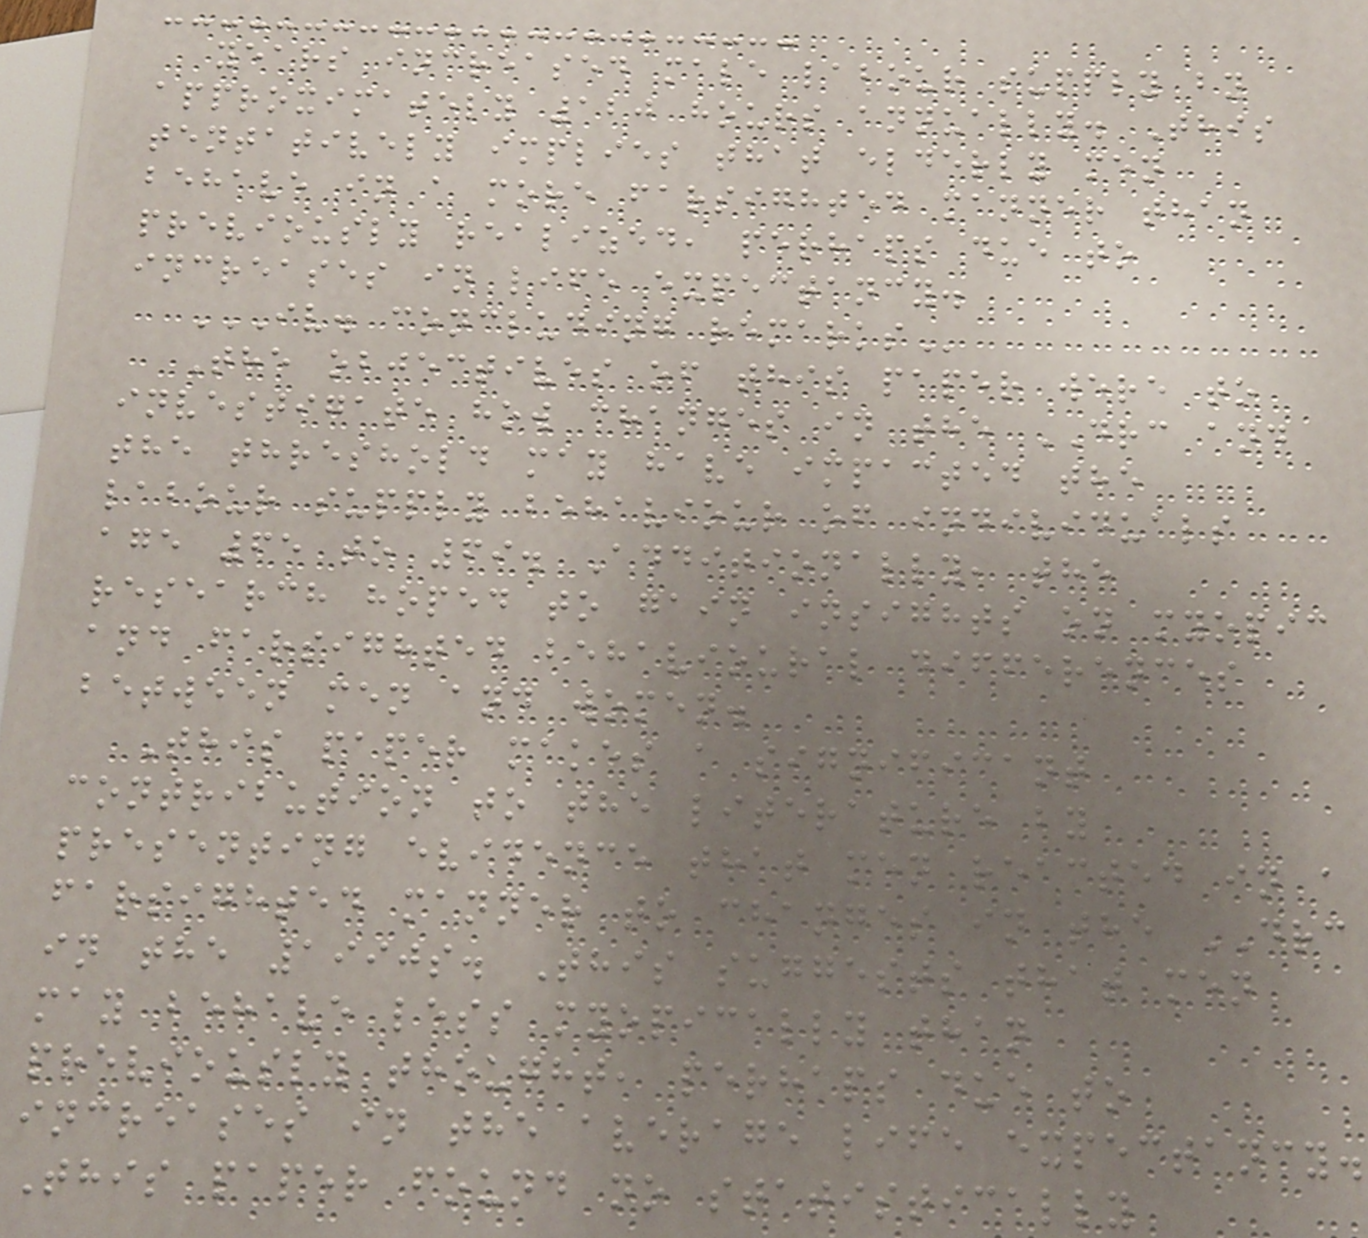years increased male labour supply by
approximately 120 hours annually. This
tentatively implies that elderly men
behave in a more farsighted manner than
previously realized, perhaps due to
increases in life expectancy.
IV. CONCLUDING REMARKS
The objectives of this paper were to
investigate how changes in the DRC and
the threshold may have impacted the
labour supply behaviour of individuals
age 65 to 69. Additionally, the
research hoped to gain insights on myopic
and farsighted behavioural differences
between men and women.
This paper makes a significant
contribution to the literature by
presenting evidence that men reacted in a
farsighted manner to changes in the DRC
in the 1990s. This suggests that men
may behave less myopically than
previously thought, perhaps due to
increases in the average life expectancy.
This paper found no statistically
